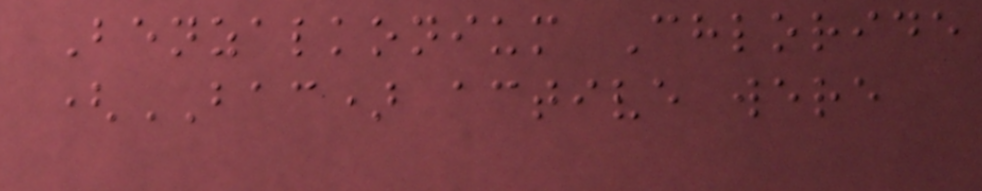Benzalkonium Chloride
(BAC) active were
